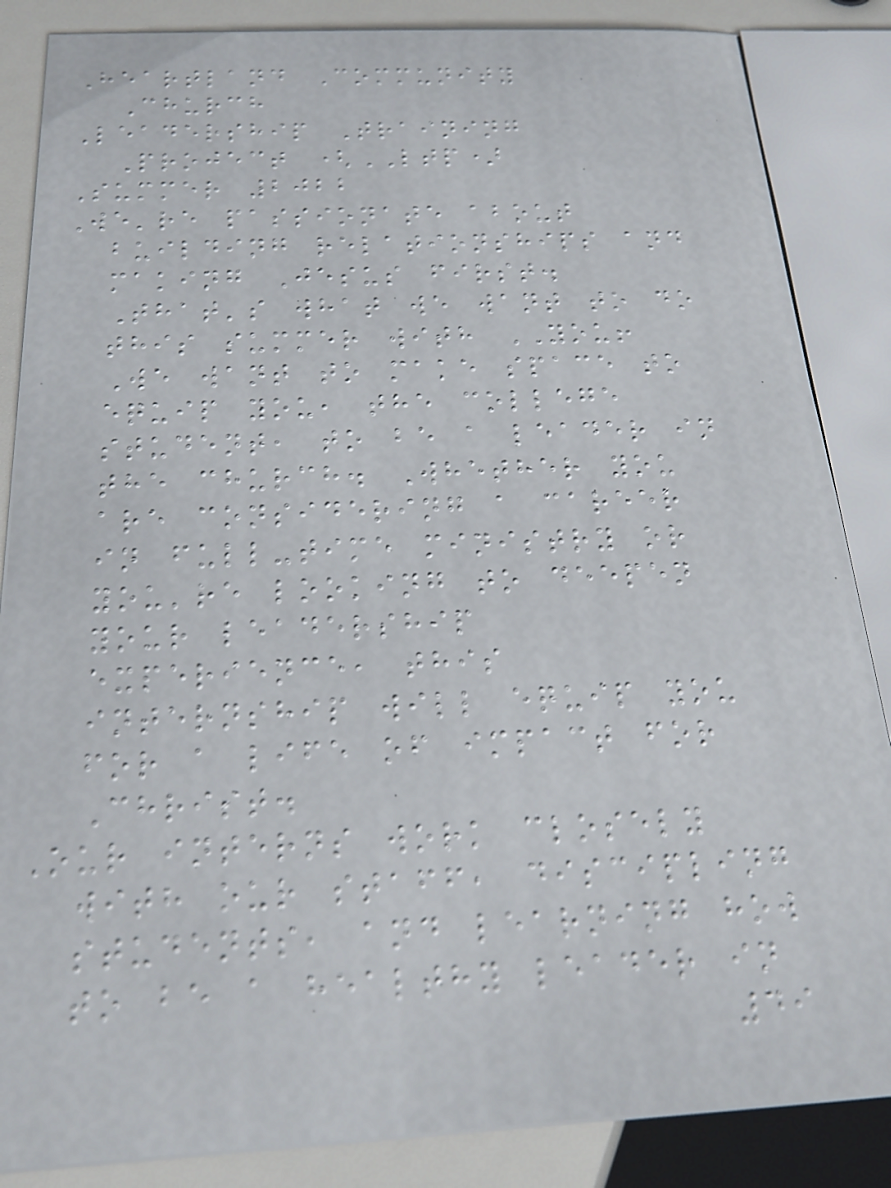Heartland Community
Church
Leadership Training
Project (LTP)
Summer 2022
We're passionate about
building relationships and
making Jesus first.
That's what we want to do
this summer with YOU!
We want to make space to
equip you, the college
student, to be a leader in
the church. Whether you
are considering a career
in full-time ministry or
you're looking to deepen
your leadership
experience, this
internship will equip you
for a life of impact for
Christ.
Our interns work closely
with our staff, discipling
students, and learning how
to be a healthy leader in
49
